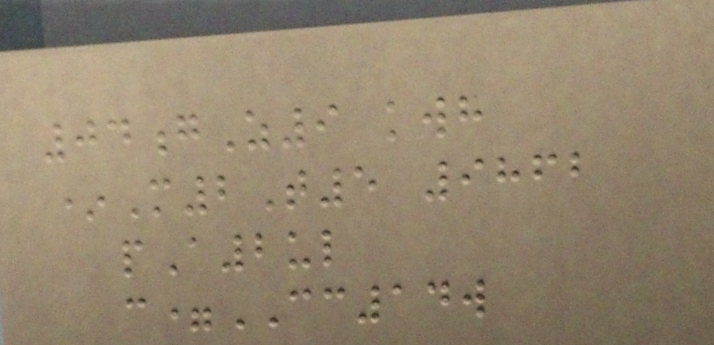04gZ9 kwh
*M2T5 9862
pA2ul
c=CC14w
